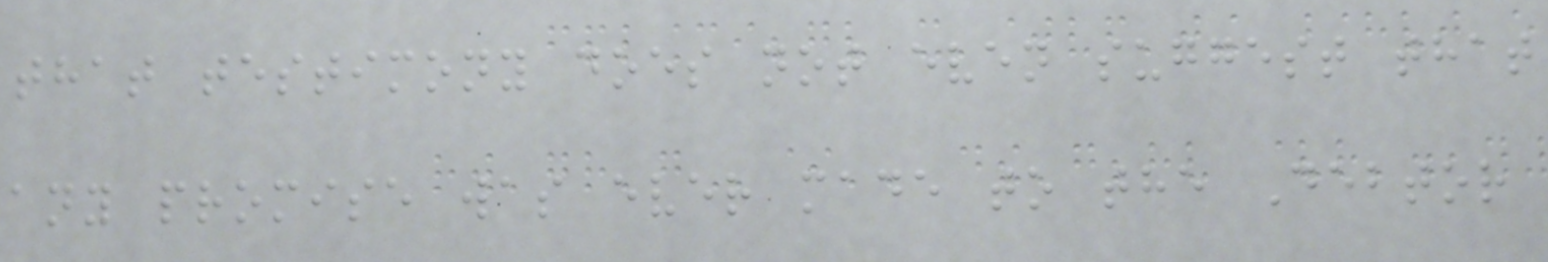that testimony does not even suggest that
any promise was ever made to the Debtor
